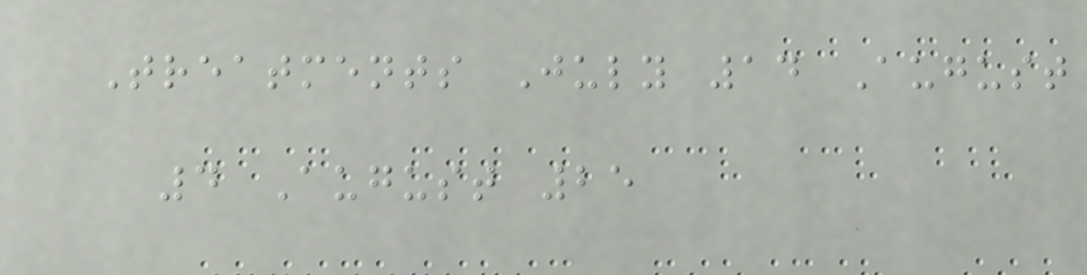Treatments July 14 August
4 August 25
